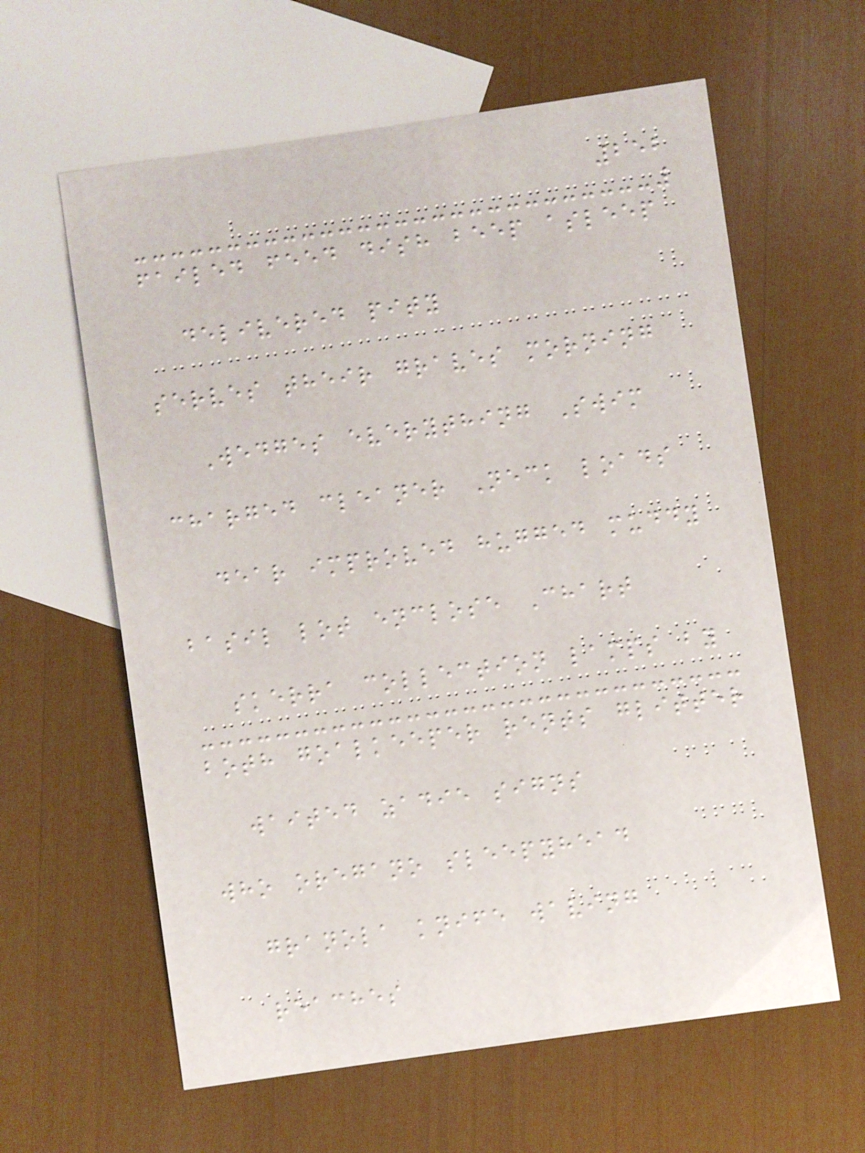252
failed feed dish beep asleep
delivered pity
serves their graves morning
Wedges everything Swim
charged cleaner Neck loads
dear improved hugged muddy
basil lot enclose Chart
skerra collection lamps by
both goalkeeper rents glitter
waited zadie signs
who oregano sleepyhead
granola knife waving
reaches
